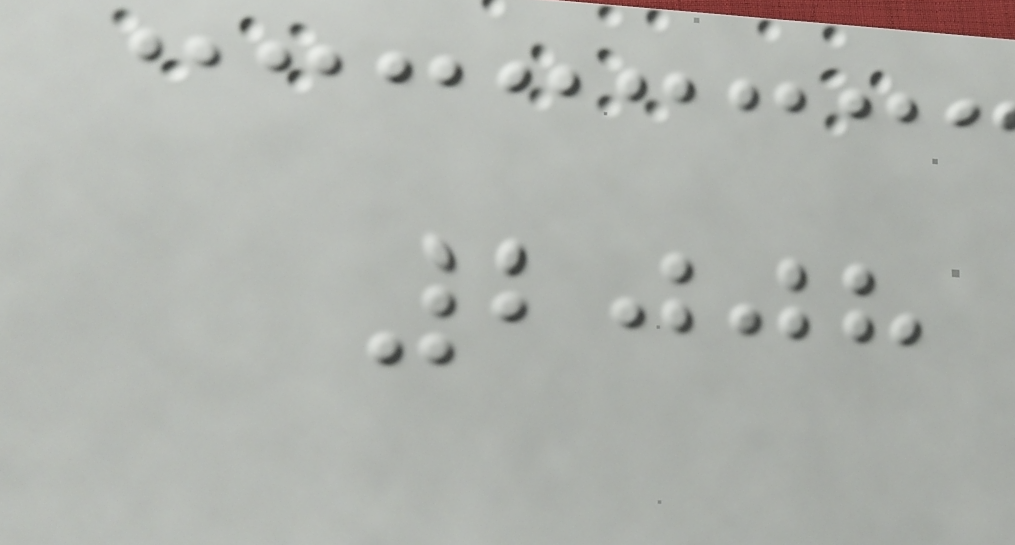2008
